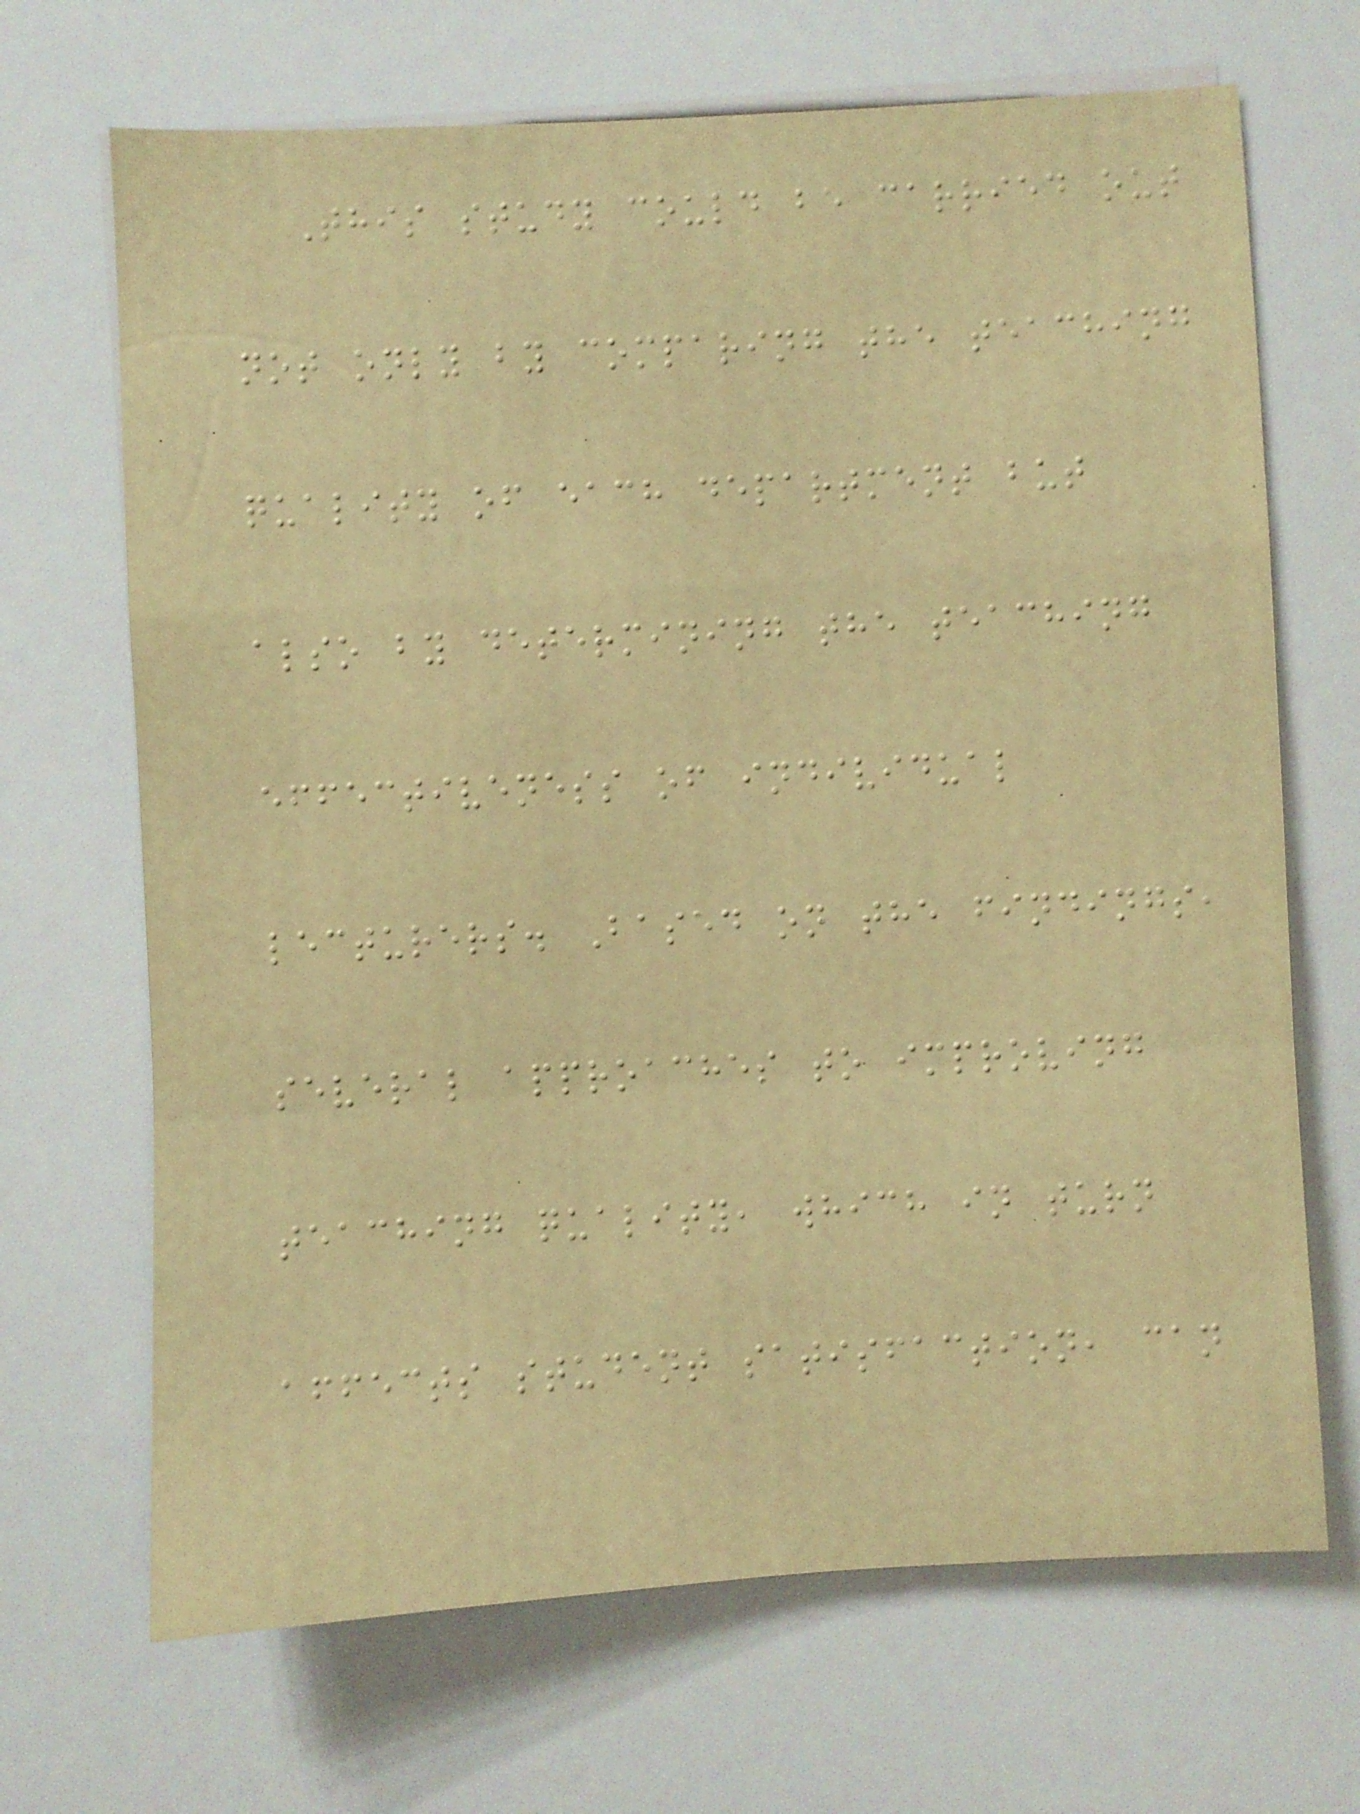This study could be carried out
not only by comparing the teaching
quality of each department but
also by determining the teaching
effectiveness of individual
lecturers. Based on the findings,
several approaches to improving
teaching quality, which in turn
affects student satisfaction, can
